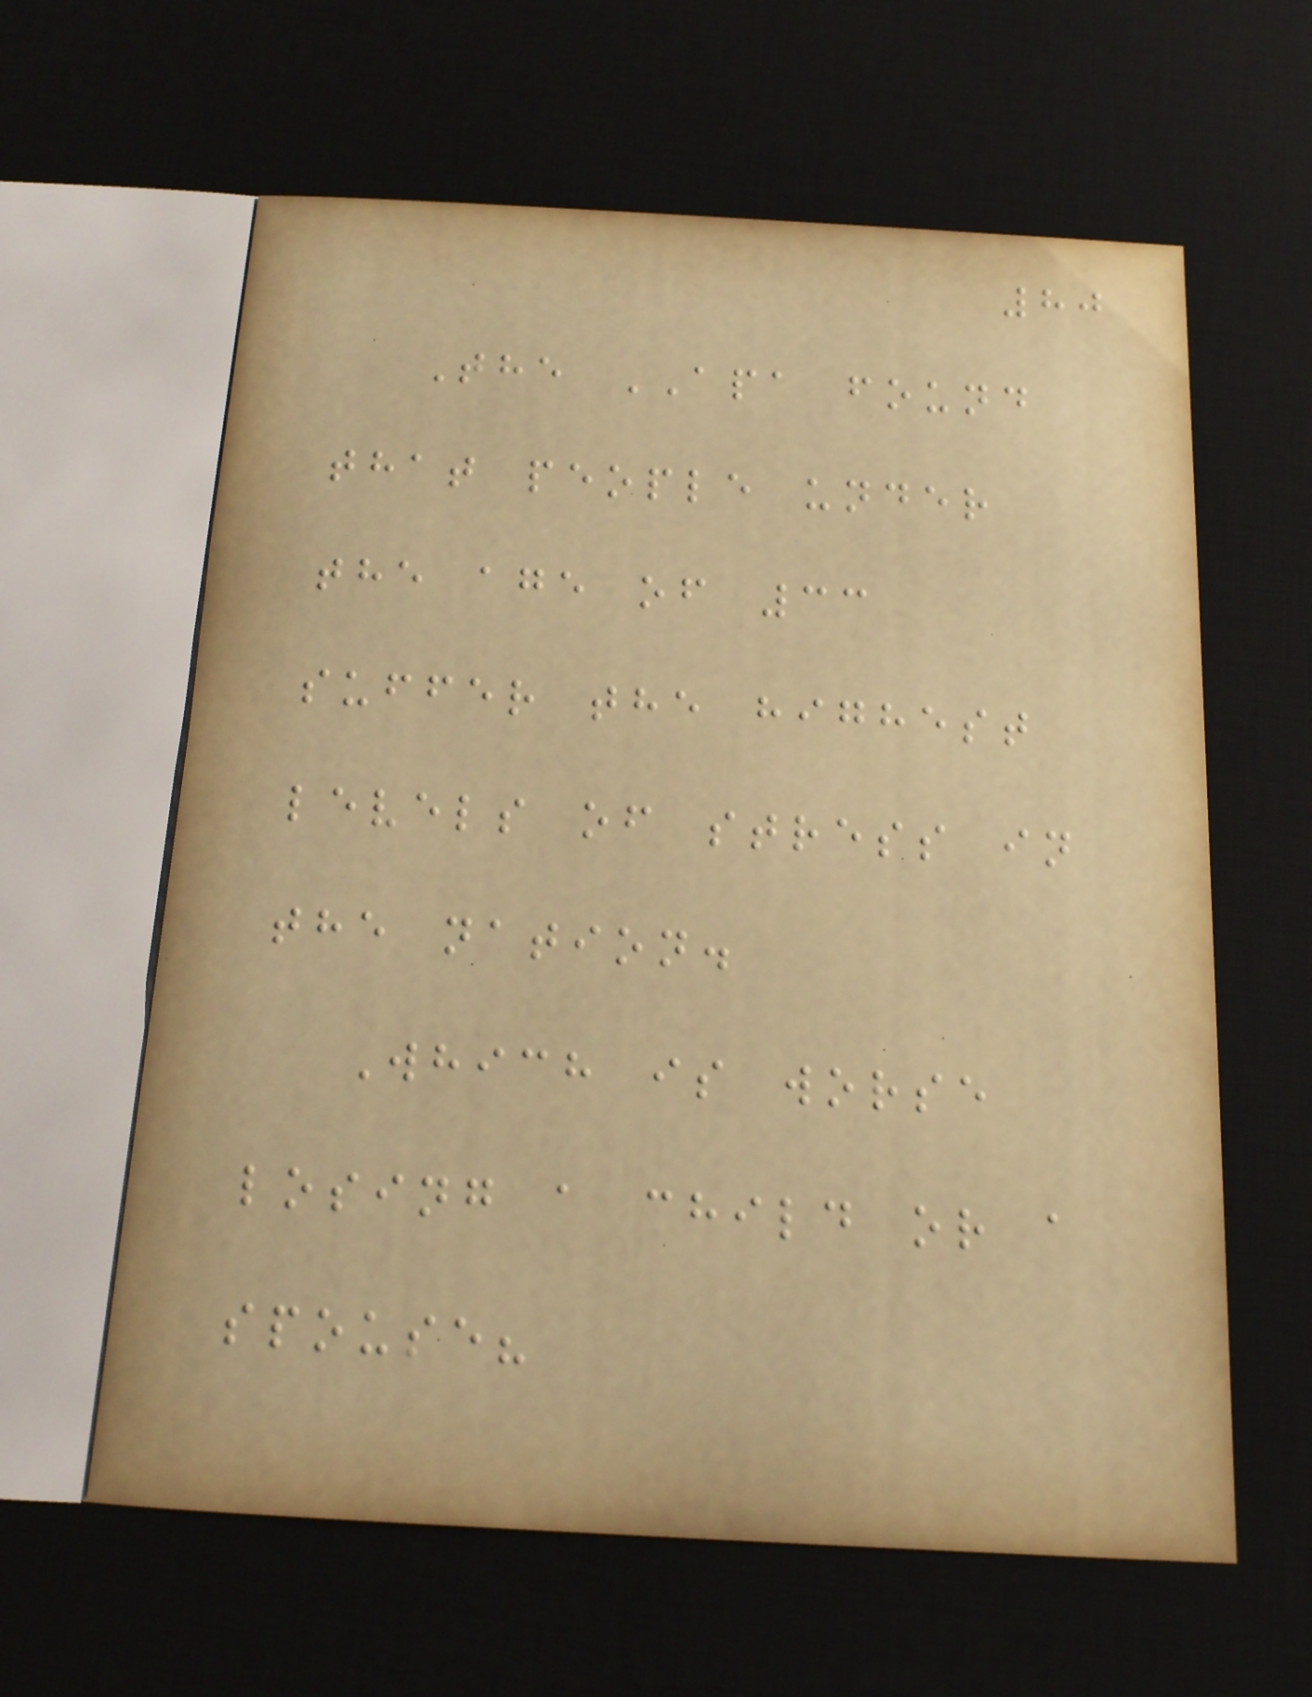80
The APA found
that people under
the age of 33
suffer the highest
levels of stress in
the nation.
Which is worse
losing a child or a
spouse?
